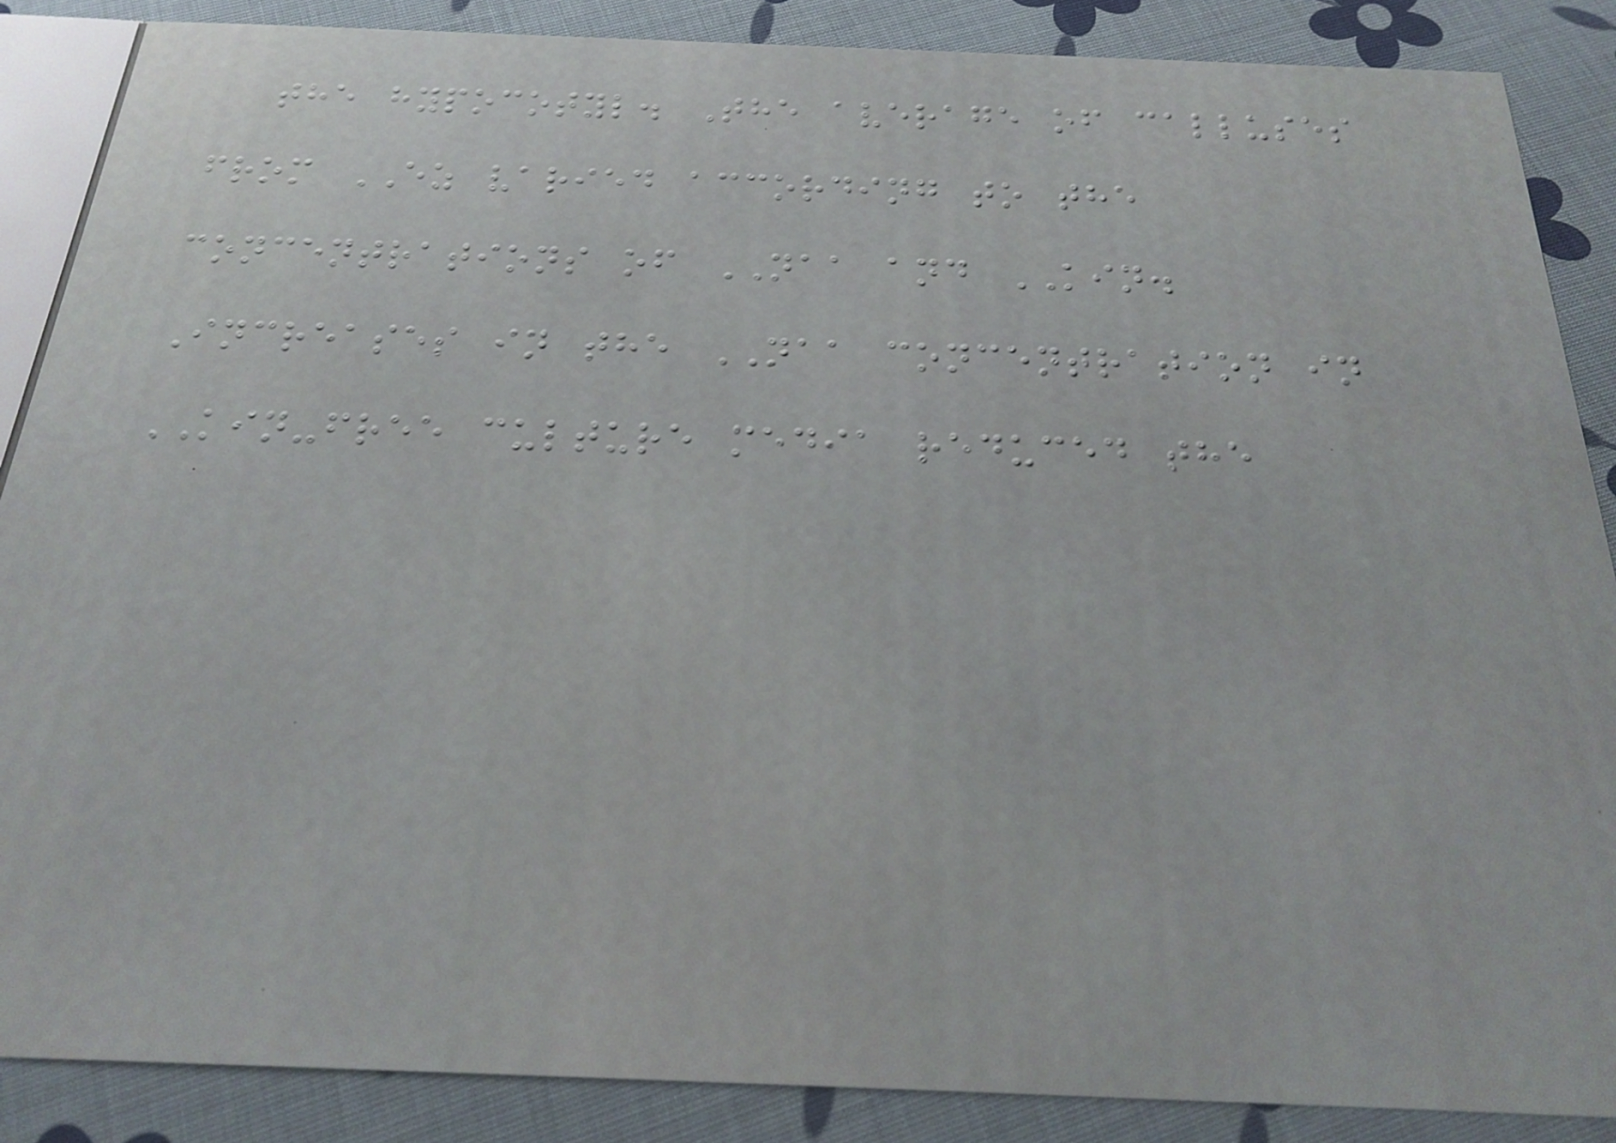the hypocotyl. The average of calluses
from EZ varied according to the
concentrations of NAA and KIN.
Increases in the NAA concentration in
KIN-free culture media reduced the
